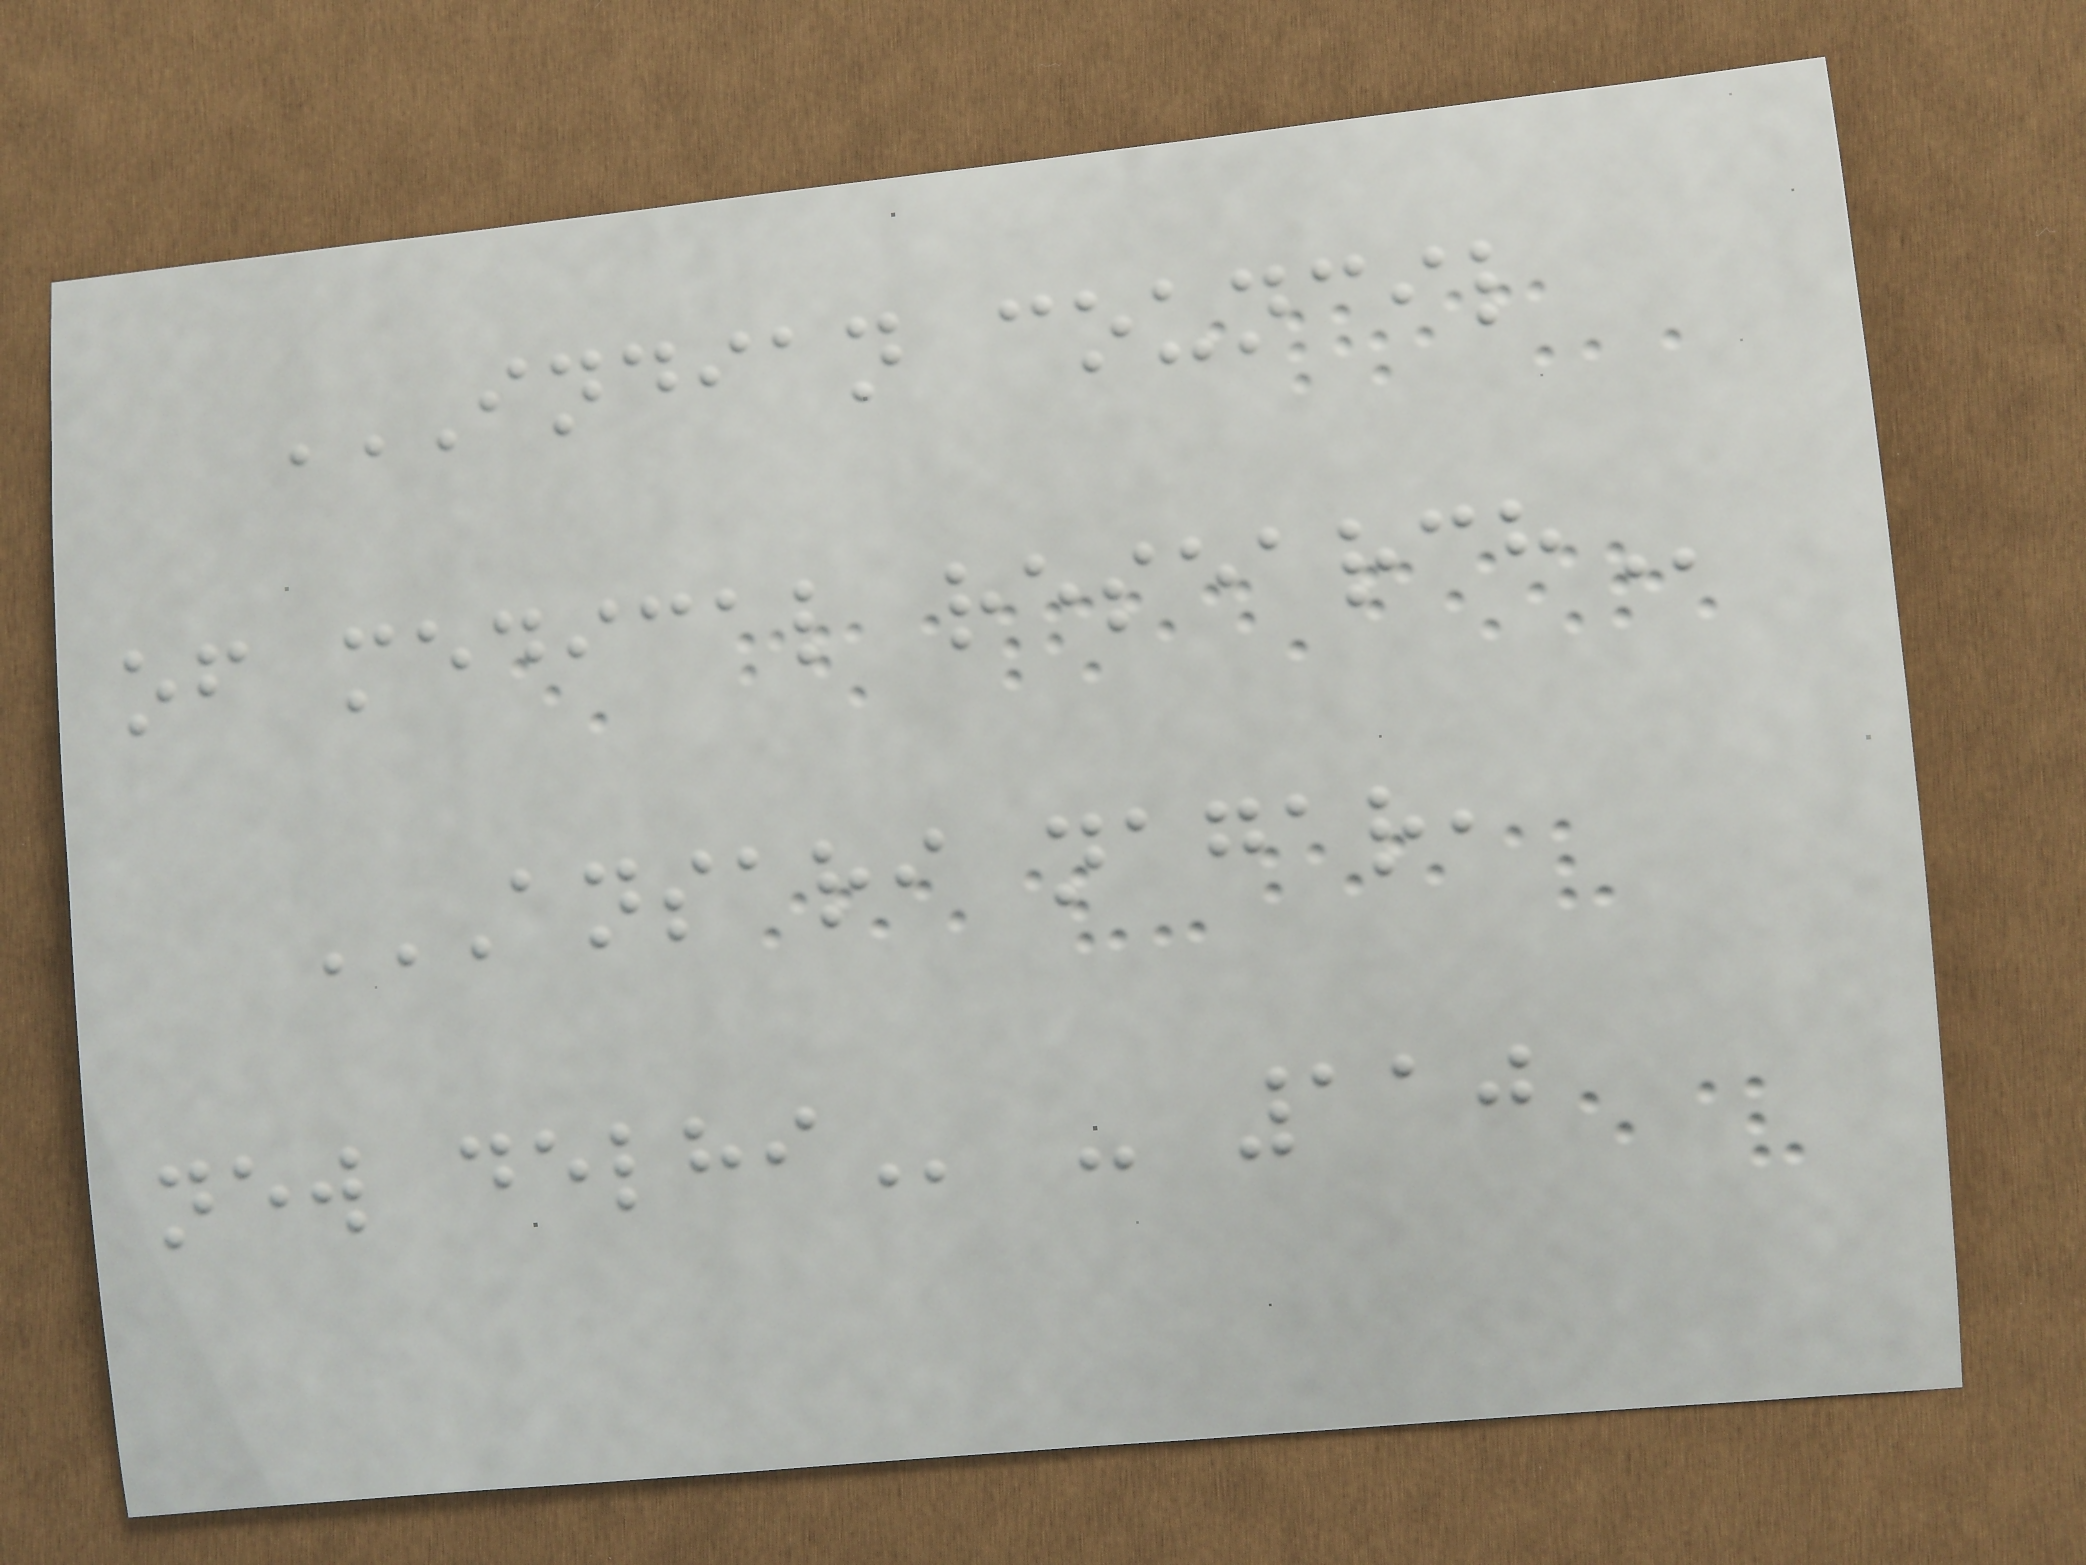INDIAN COUNCIL
OF MEDICAL RESEARCH
ANSARI NAGAR,
NEW DELHI - 110
